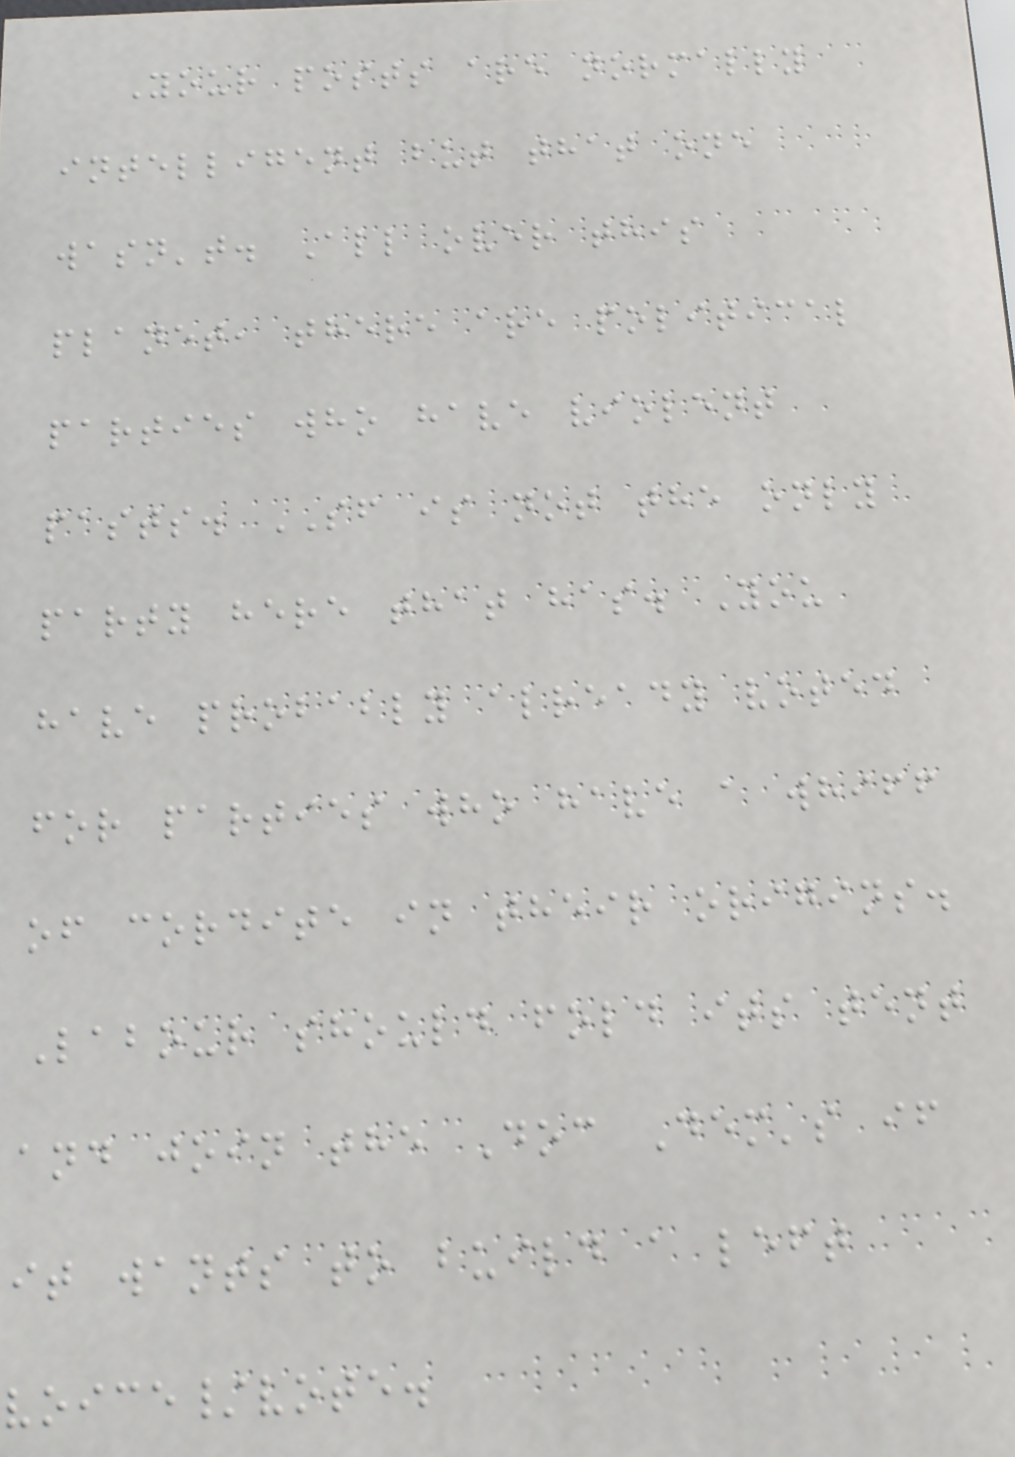Your posts are normally
intelligent but that one
wasn't. All over this
planet, there are political
parties who have violent
pasts. SF is not the only
party here that has. You
have probably already voted
for parties who have a whiff
of cordite in their origins.
Labour should fold its tent
and join the Doc Dem's if
it wants to build a left
voice/vote.
